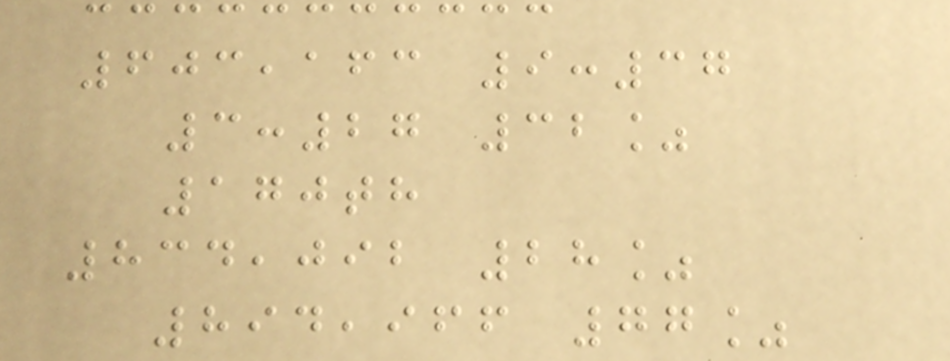603,163 9:37
3:27 32%
170th
834,092 28%
894,966 77%
